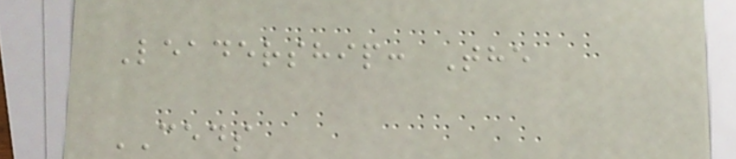Leadership: The
CEDS
